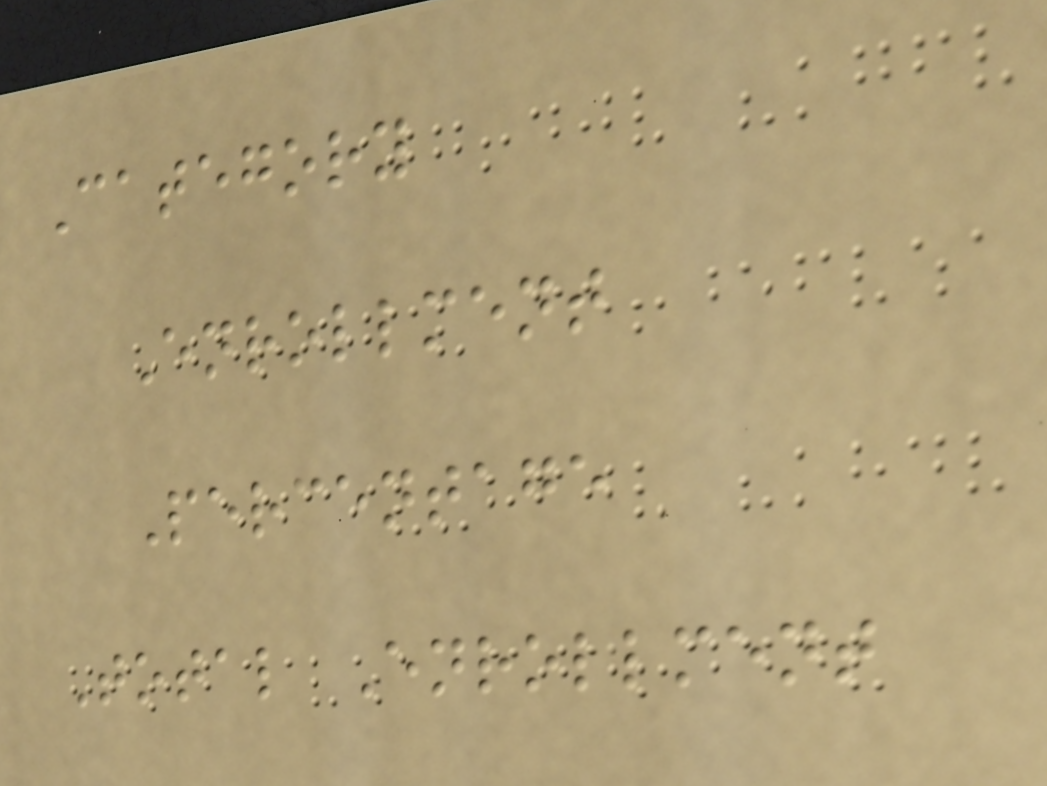Category
Enrollment
Percentage
Total Enrollment
